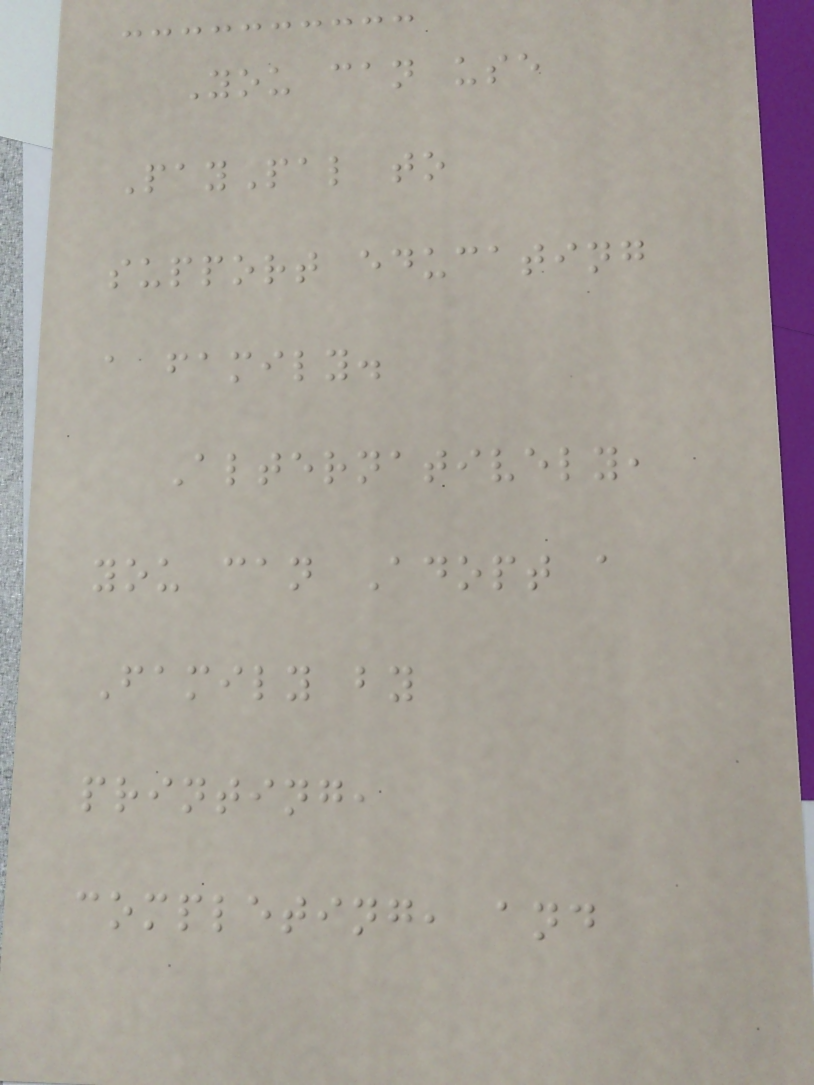You can use
PayPal to
support educating
a family.
Alternatively,
you can Adopt a
Family by
printing,
completing, and
